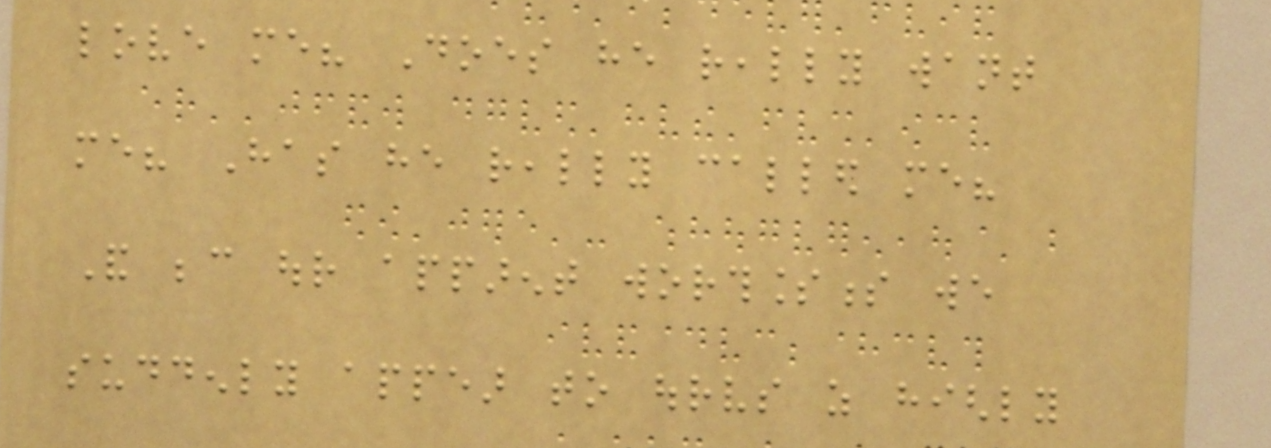love me? Does he really want
me? Has he really called me?
And because our apparent worthlessness we
suddenly appear to ourselves as highly
